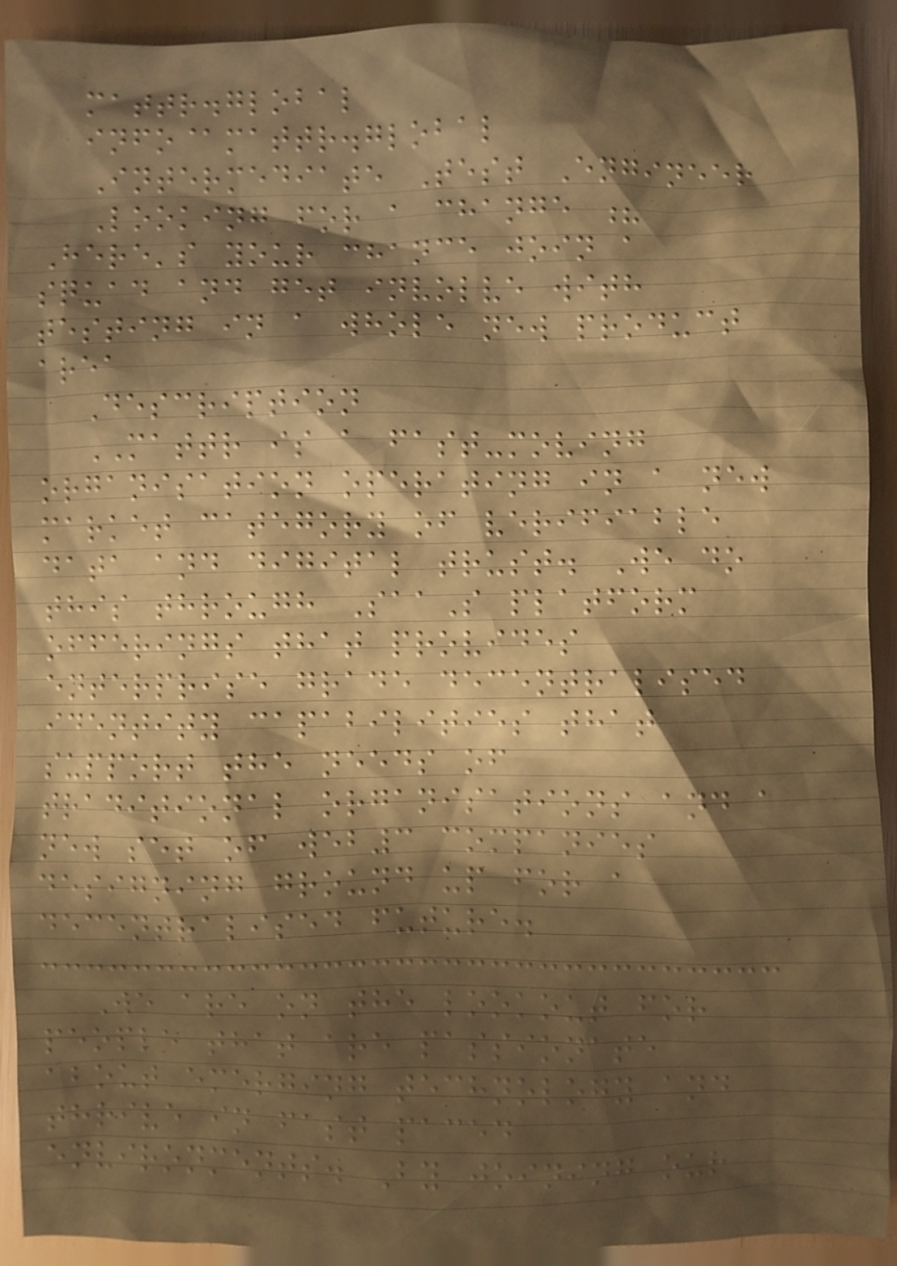mattr.global
info@mattr.global
Intermediate Test Engineer
Looking for a change ?
Here's your chance join a
squad and get involve with
testing in a whole new product
area
Description
MATTR is a fast-moving
organisation operating in a new
market category of verifiable
data and digital trust. We do
this through SaaS platform
offerings that provides
enterprise grade decentralised
identity capabilities that
support the needs of
traditional organisations and a
new set of web3 companies
designing ground up for a
decentralised future.
We are on the lookout for
people that are passionate
about emerging technology and
thrive in fast paced
environments. By joining our
